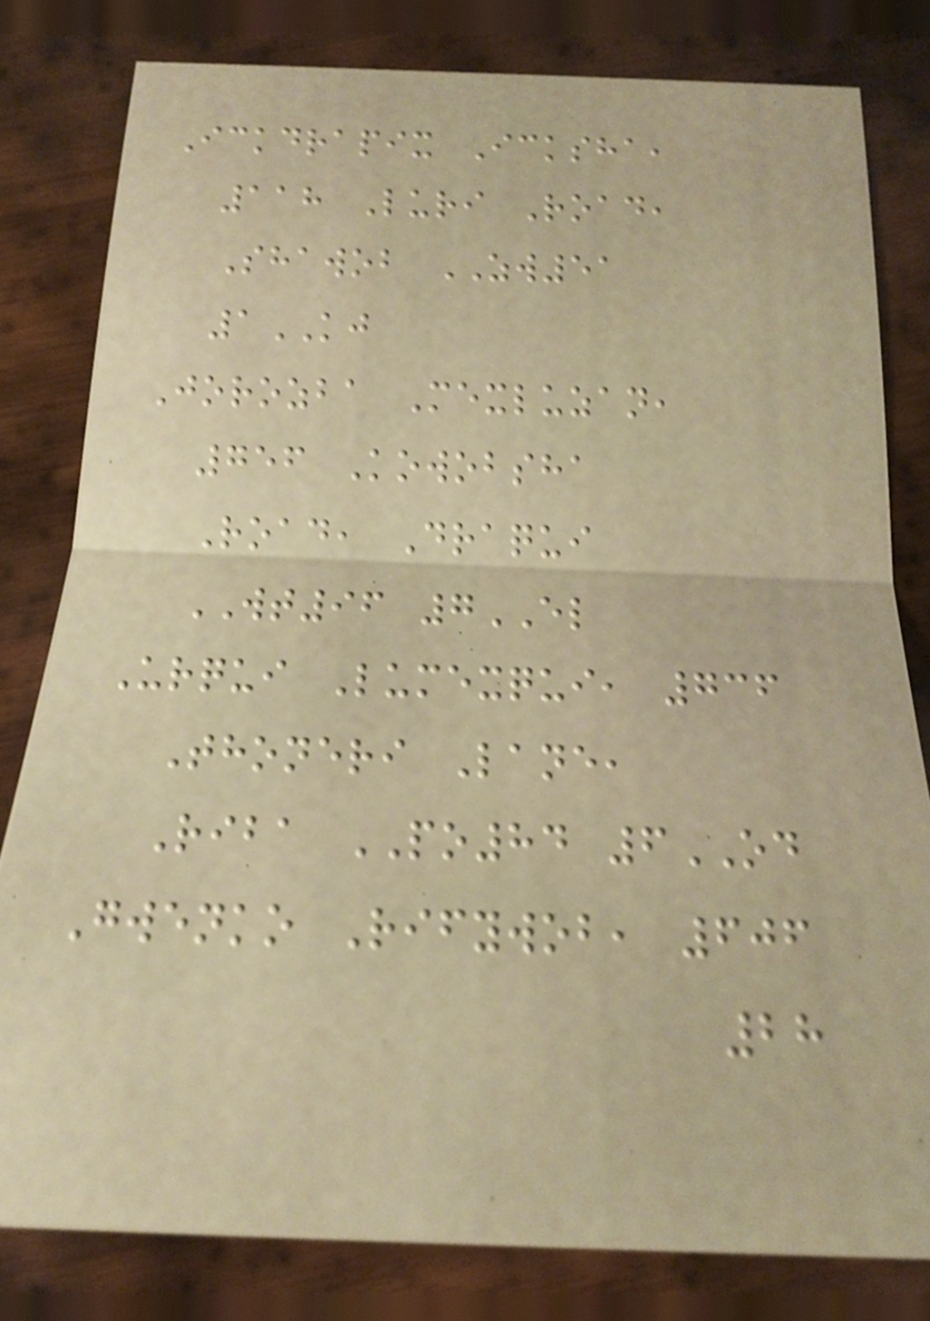Ickdrapix Icksha,
118 Luri Road,
Shawob ZW51
1KJ
Jorozba Mexluzan,
756 Kowobsha
Road, Draqui
WT96 7EL
Urqui Lumexqui, 736
Thoneri Lane,
Riba PO84 6OD
Gwenko Rifywob, 606
28
